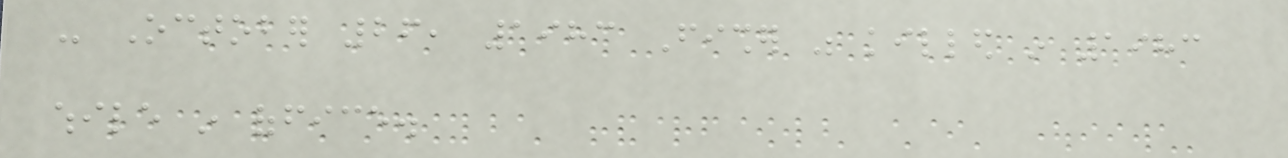- October 26, 1983 Fisher was killed in 1983
while in office.
